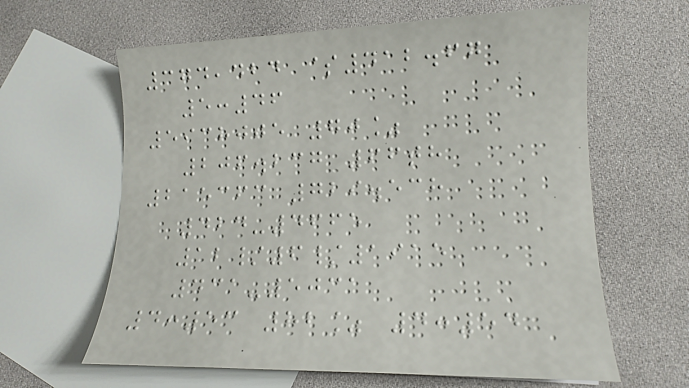374,424 $412.67
5:46
5938005 70%
206.237 66th
215363 729.538
424-4665
12/6/1915
431-5031
4:53 82% 4:54
